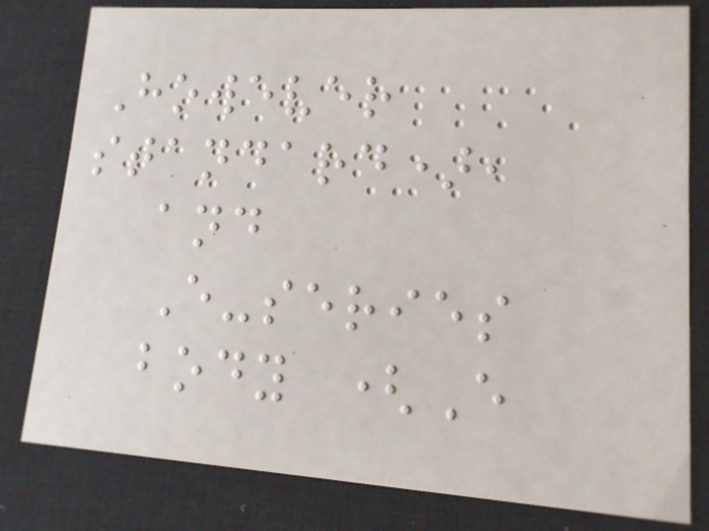However
standard),
and
E-series
body (E
